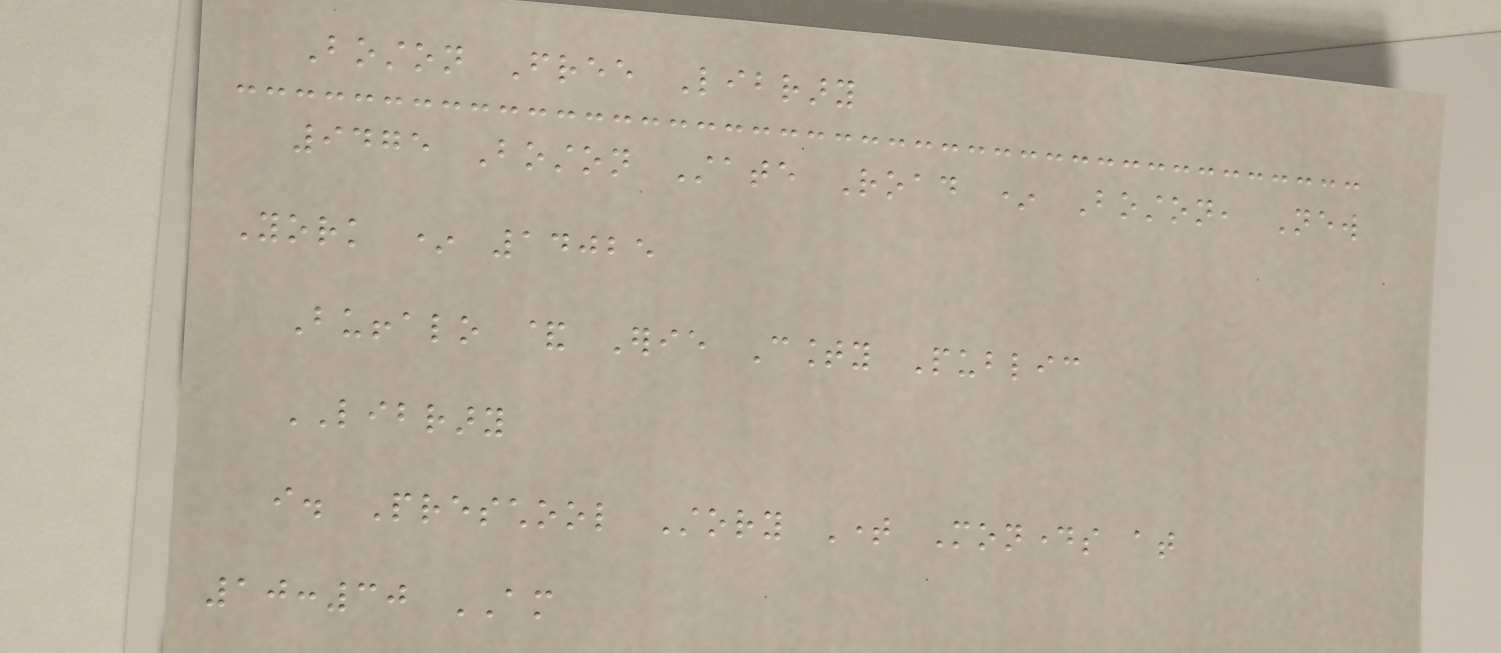Boston Free Library
9475 Boston State Road * Boston, New
York * 14025
Buffalo & Erie County Public
LIBRARY
i. Preschool Story Time Mondays at
10:30 AM
